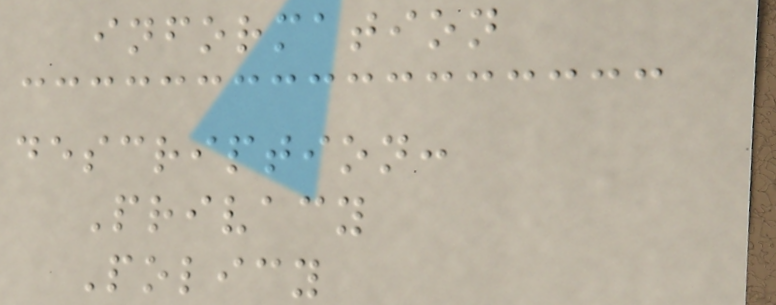information
description:
Privacy
Policy
